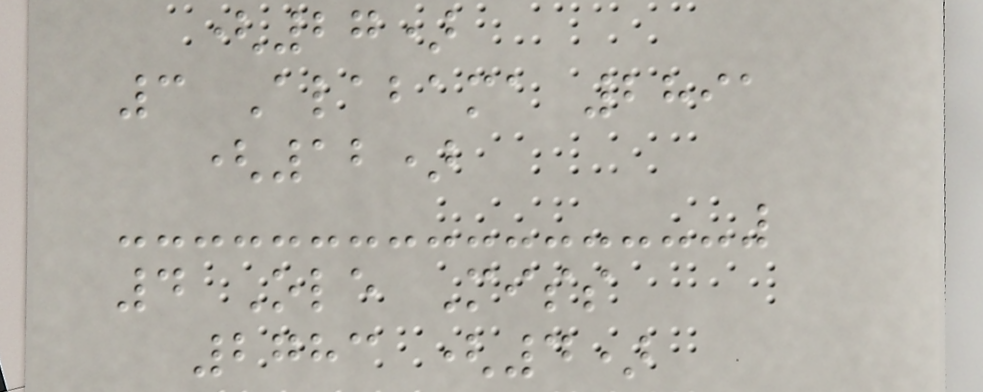(27)
3 Alabama 2891
(12)
4 Ole Miss
2783 (4)
